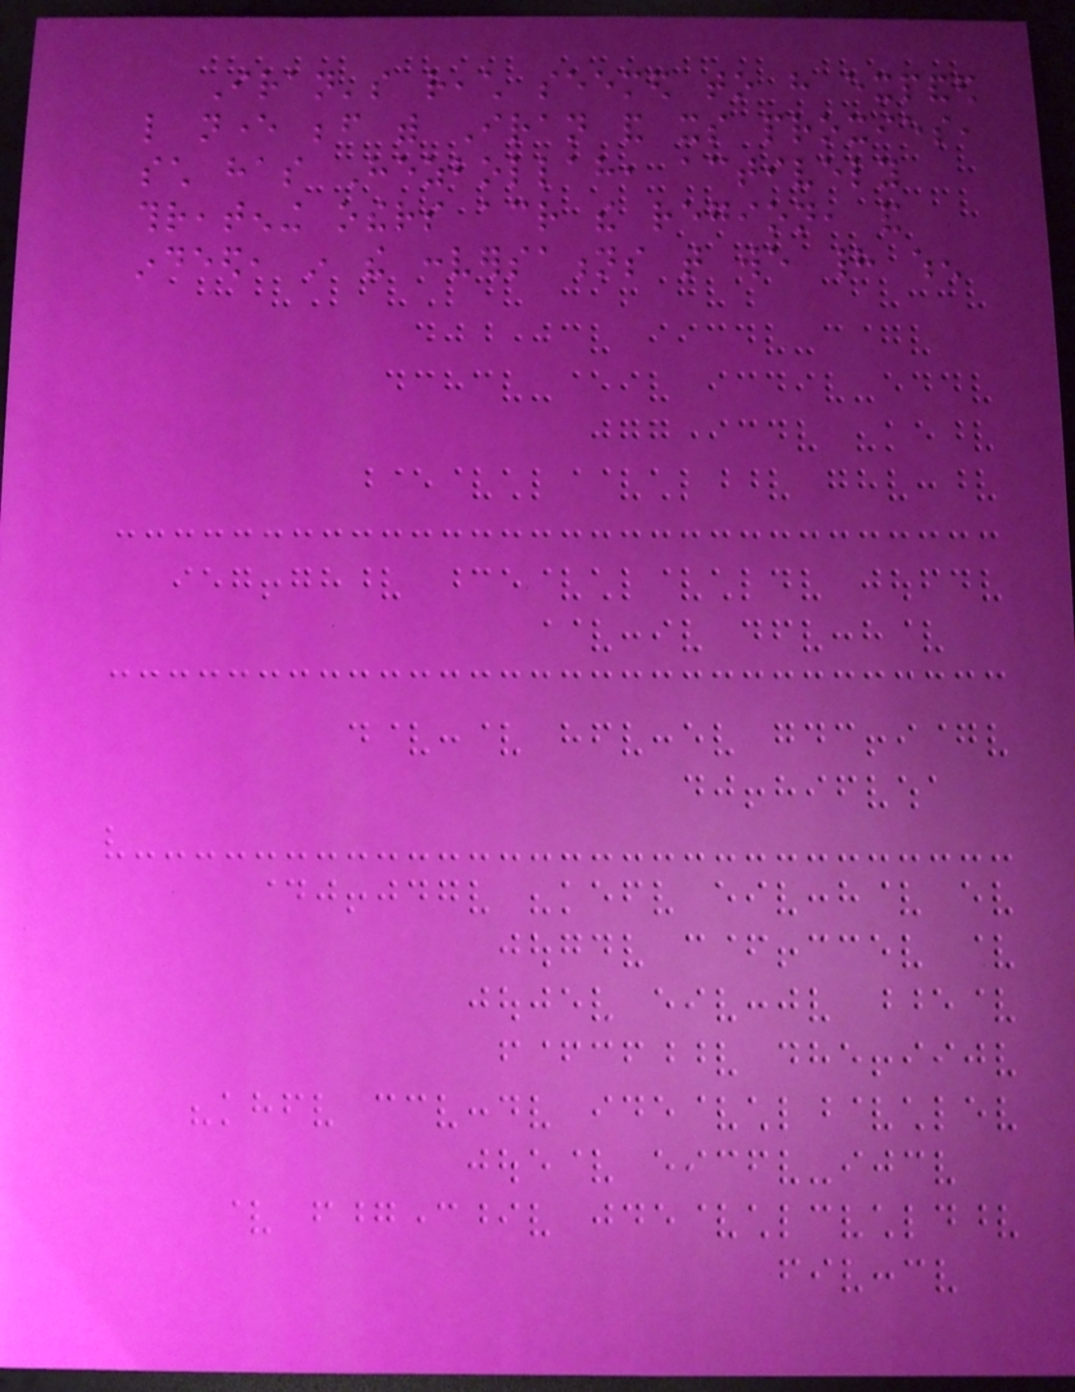Iran's reach seemed to have expanded
like never before with Iran and its proxies,
such has Hezbollah, actively
threatening others across the region, and
indeed, in the conversations that we had when
